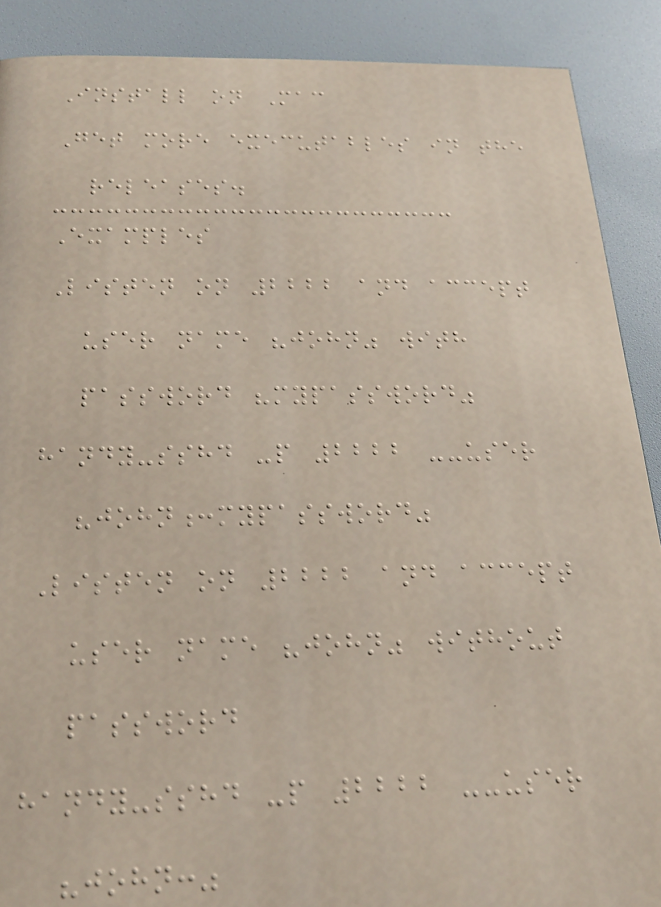Install on Mac
Get more executables in the
releases.
Examples
Listen on 2222 and accept
user name "john" with
password "mypassword"
handy-sshd -p 2222 --user
"john:mypassword"
Listen on 2222 and accept
user name "john" without
password
handy-sshd -p 2222 --user
"john:"
